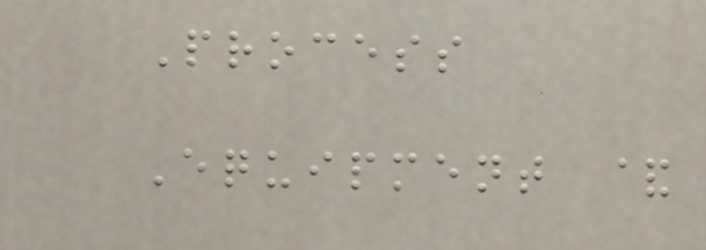Process
Equipment &
